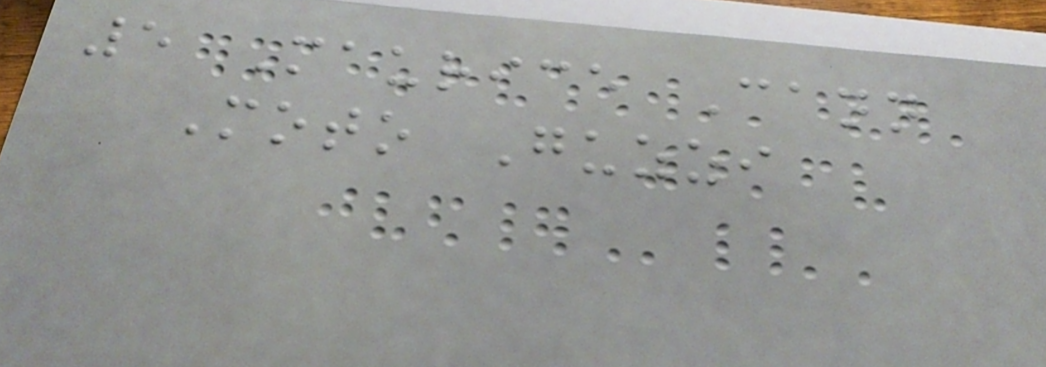5 Maurice Cann
Moto Guzzi
